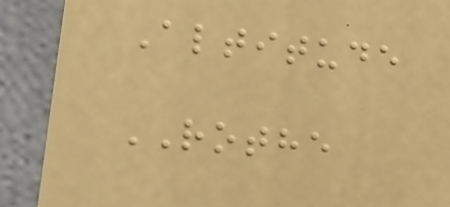Altitude
ROTHE
